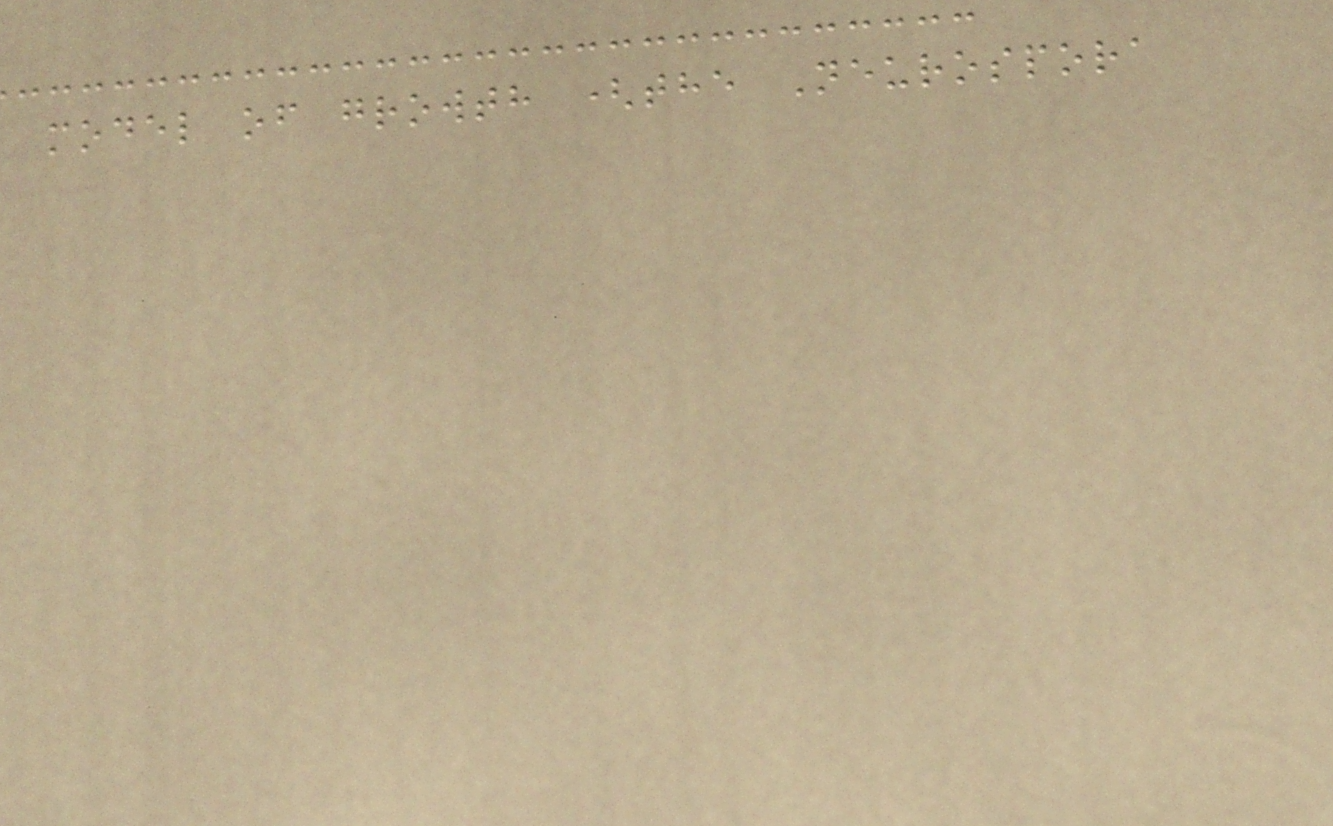model of growth (the Neurospora
